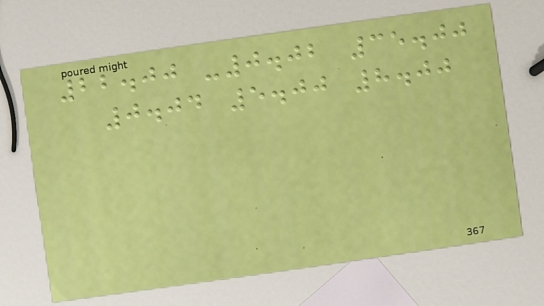22.00 -0.02 35.00
0.04 5.00 8.00
